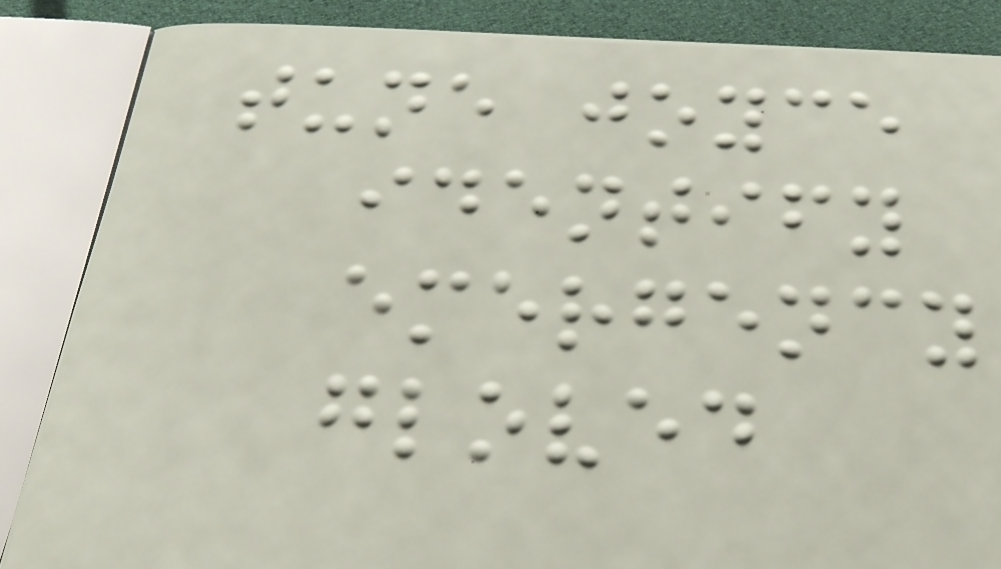tune joyce
identify
emergency
gloved
